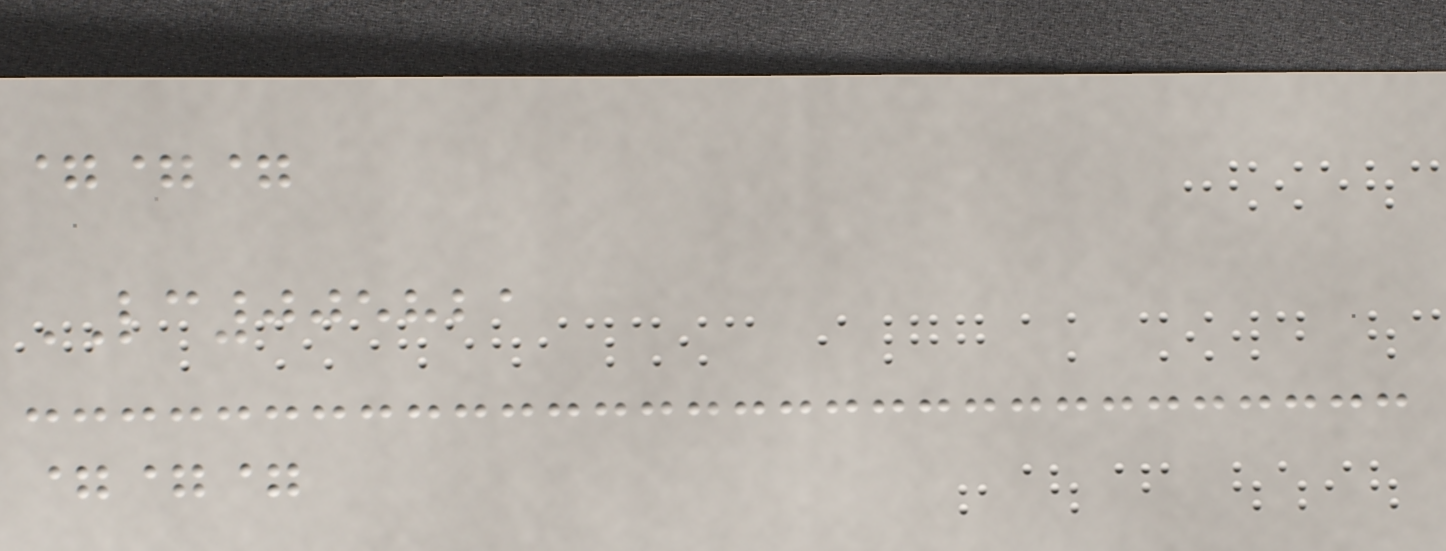===
LC005821
===
